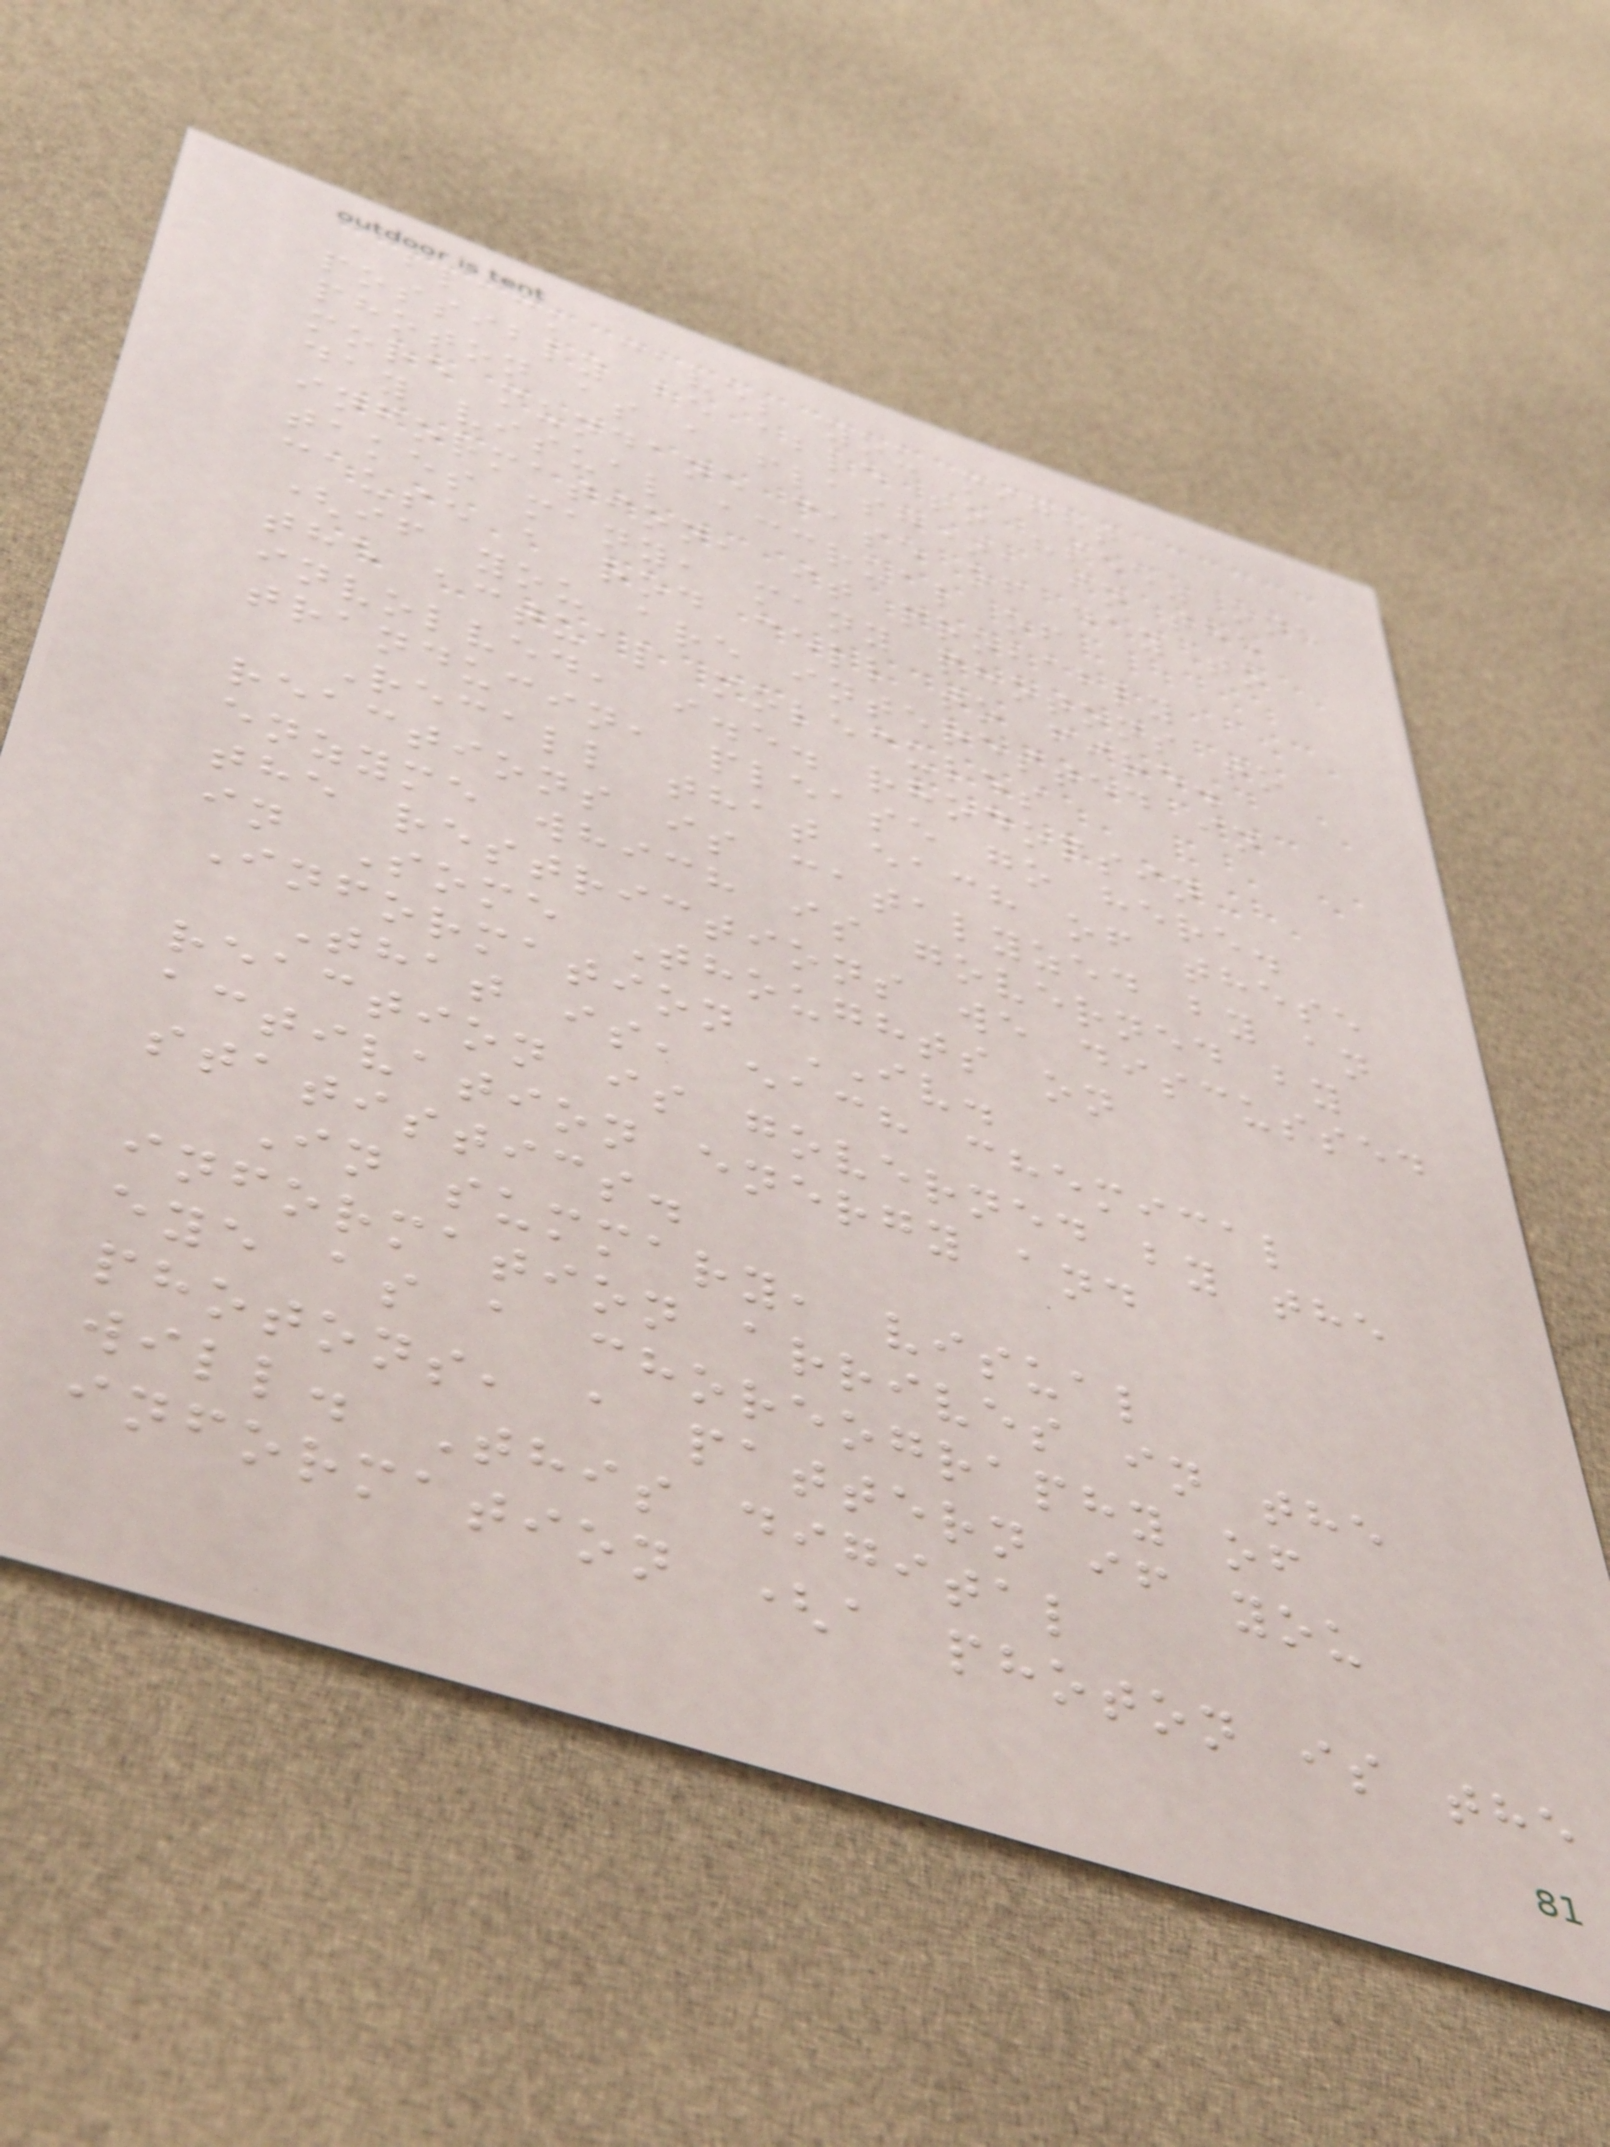black cave; you might
possibly be able to "see" one
photon as a flash), in the
more mundane case of day to
day visual accrual of
information, it probably
takes many, many photons to
cause a rod cell to fire.
(if you are interested in
the actual molecules
involved, i.e. rhodopsin
tranducin, please go here.
Recall that each of these
reactions is catalyzed by an
enzyme which is governed by
the restrictions we discussed
in Some Thoughts on
Information IV.
That is, each chemical
reaction is governed by the
activation energy and
statistics.
In summary, visual
information arrives in the
eye as a choreography of
photons, a pattern if you
will. This digital
information (a photon is the
